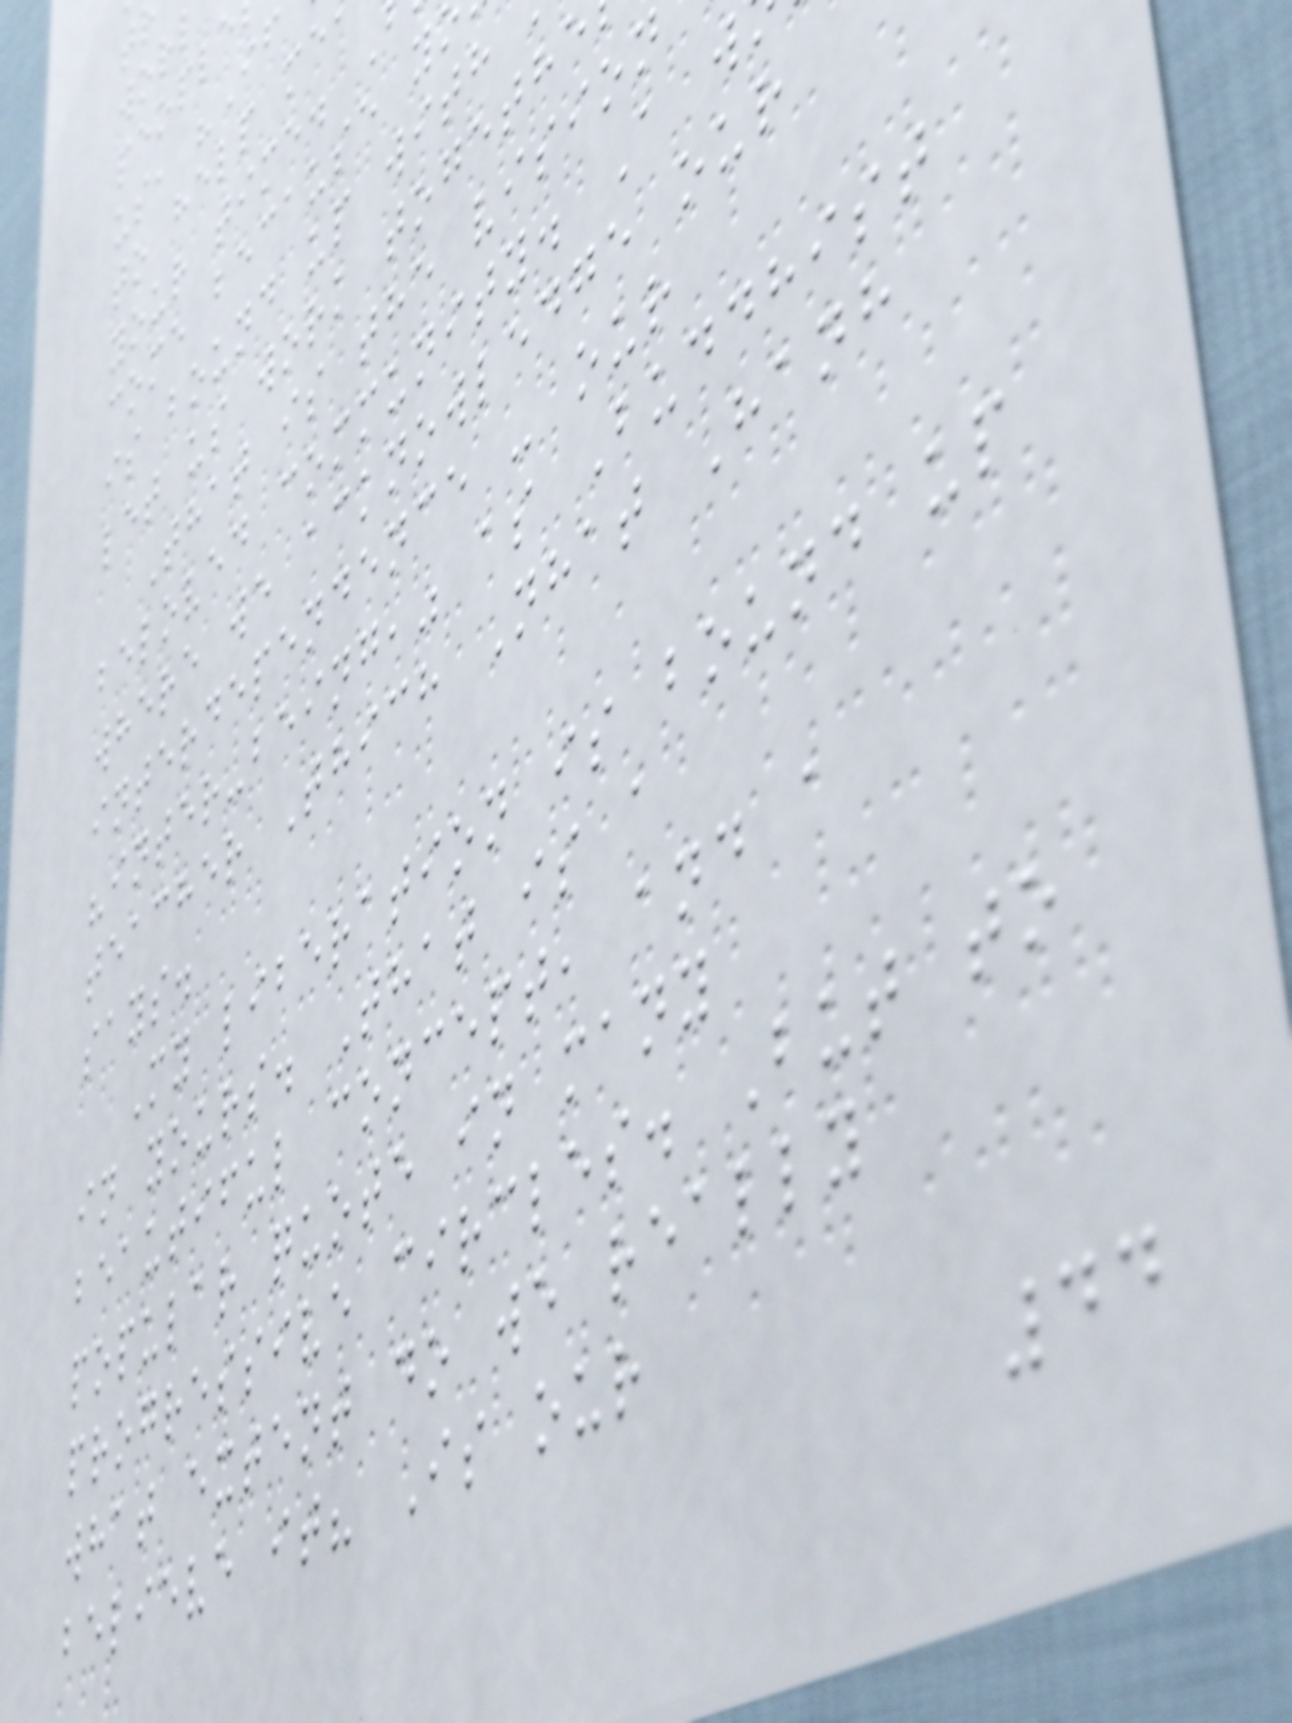us, "If
to help me
your time.
come because y
is bound up with
let us work togethe
That is the vision
beloved community. A w
where we acknowledge our
interdependence - our
"inter-being," as Buddhist
teacher Thich Nhat Hanh
says.
My liberation is bound up
in yours. That is a
beautiful concept, and a
popular quote in many
progressive circles. But to
what extent do we really
believe it? Is our
44
